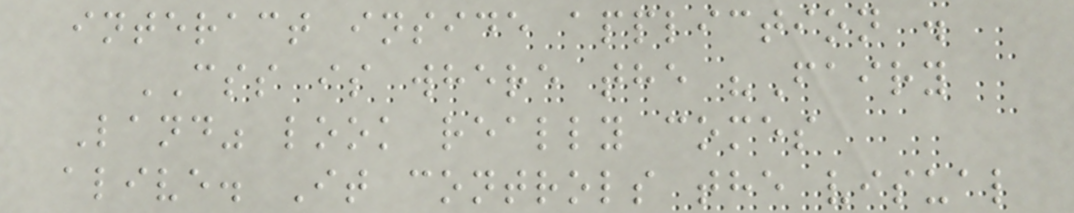interact inside appliction .
CSS is where the "Fairy
Land" look really comes
alive. It controls the visual
